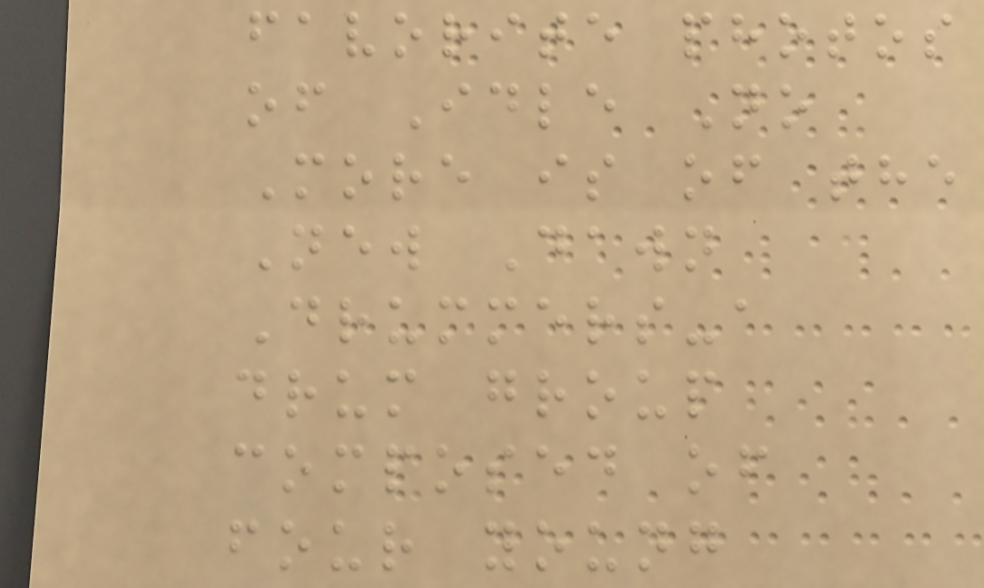favorite photos
of Idle No
More is of the
New Dawn
Drummers-a
drum group
composed of
four young
